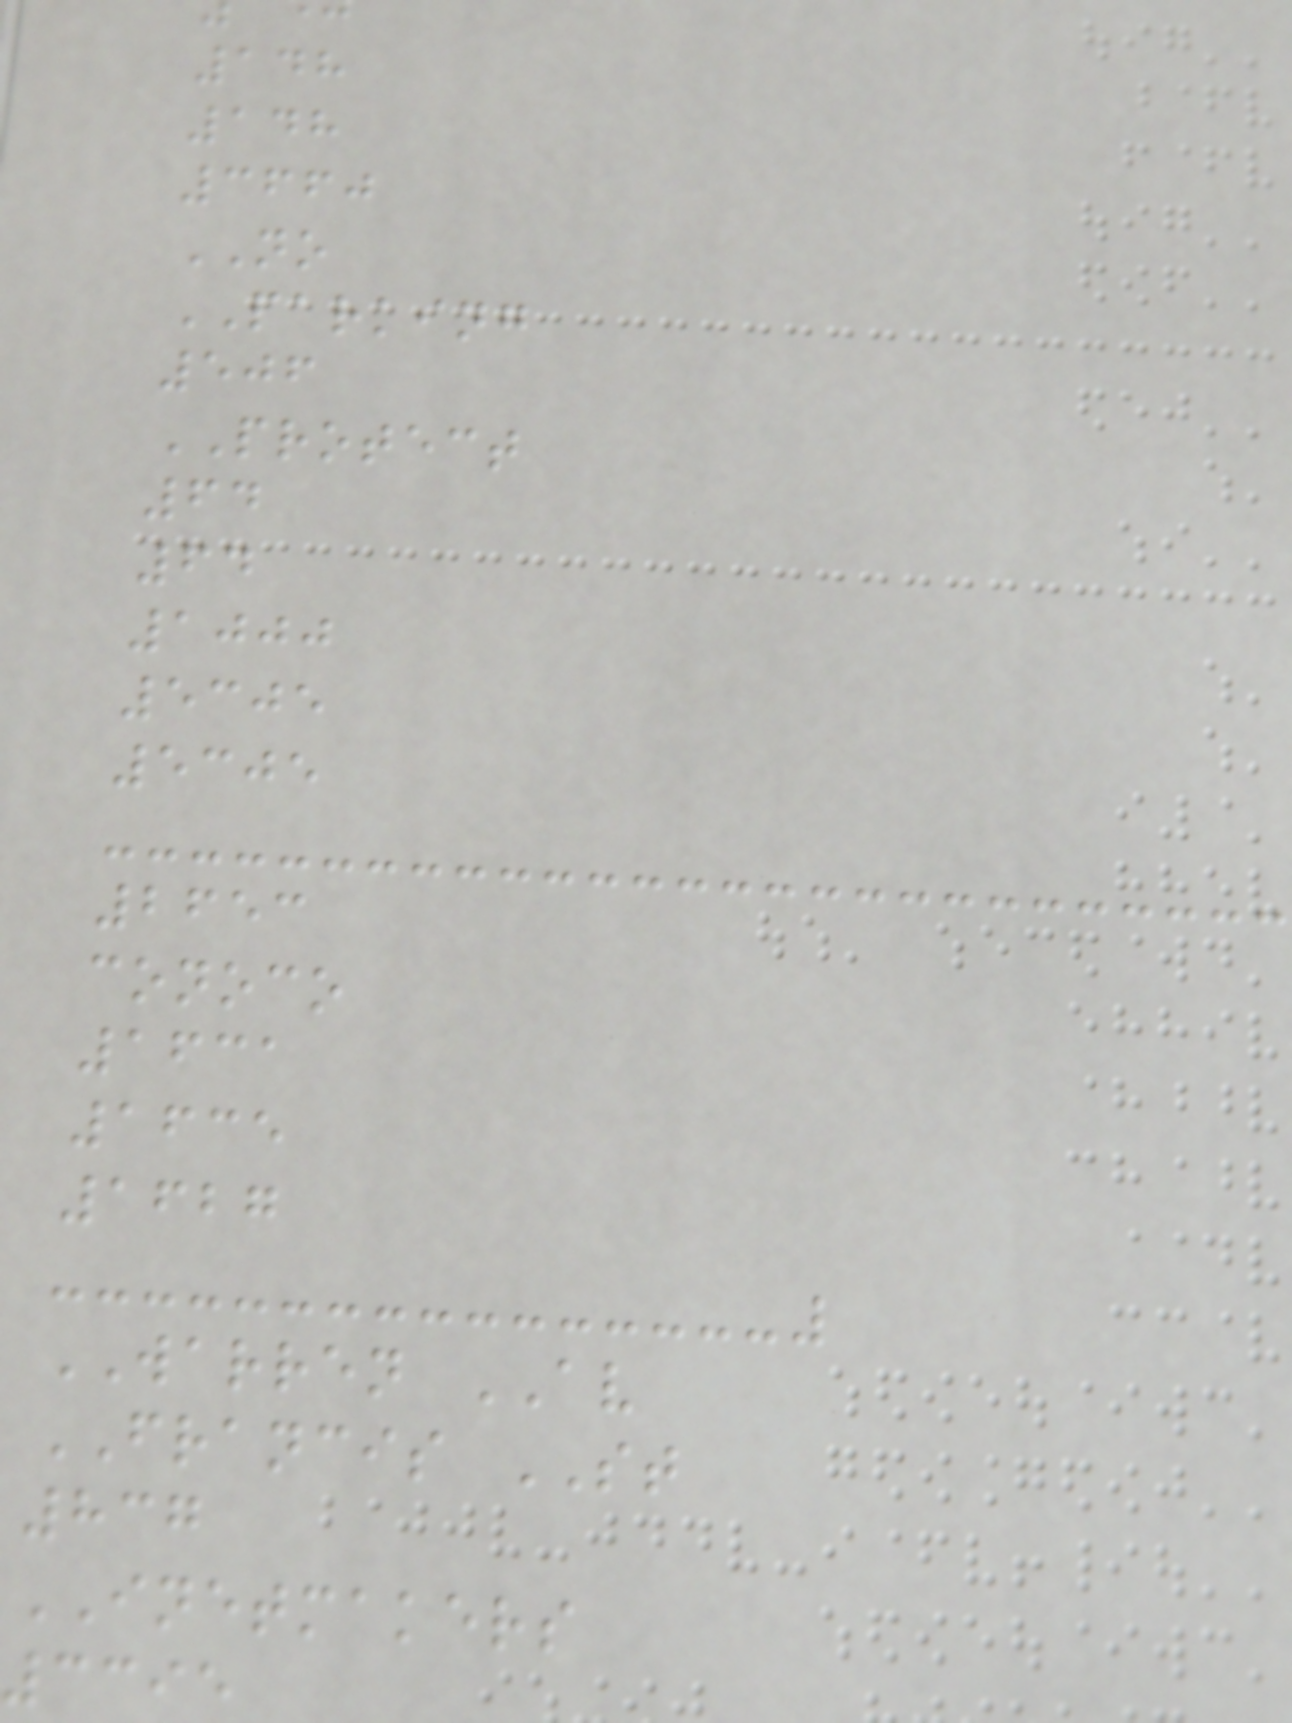148
148
3660
NO
PARKING
506
PROTECT
64
64
1000
5305
5305
2653
conoco
1631
1635
1627
WARREN AV
FRANCIS ST
837
INETMAKERS
3395
